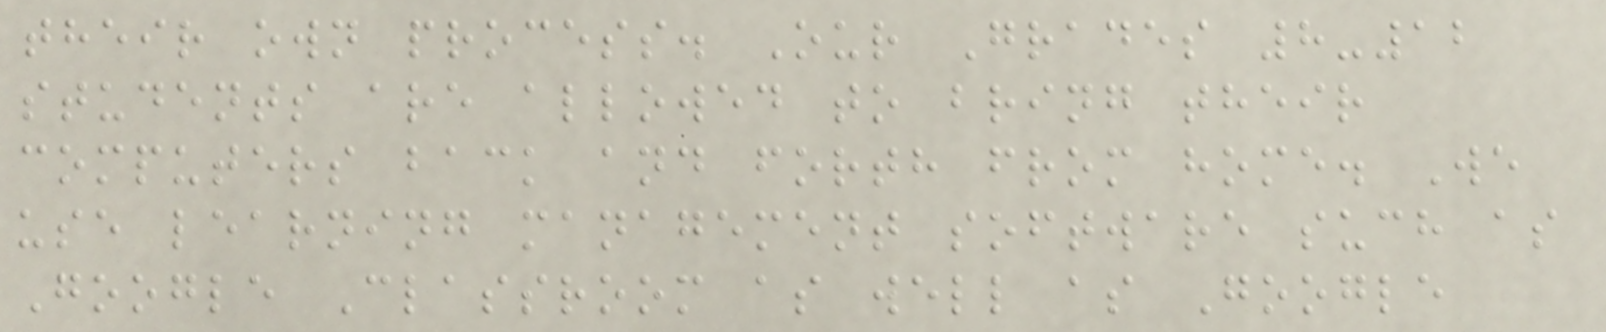their own process. Our Grades 8-12
students are allowed to bring their
computers back and forth from home. We
use learning management software such as
Google Classroom as well as Google
